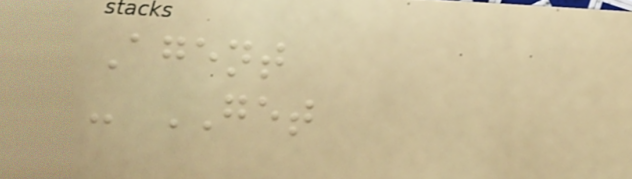Agent
- GET
